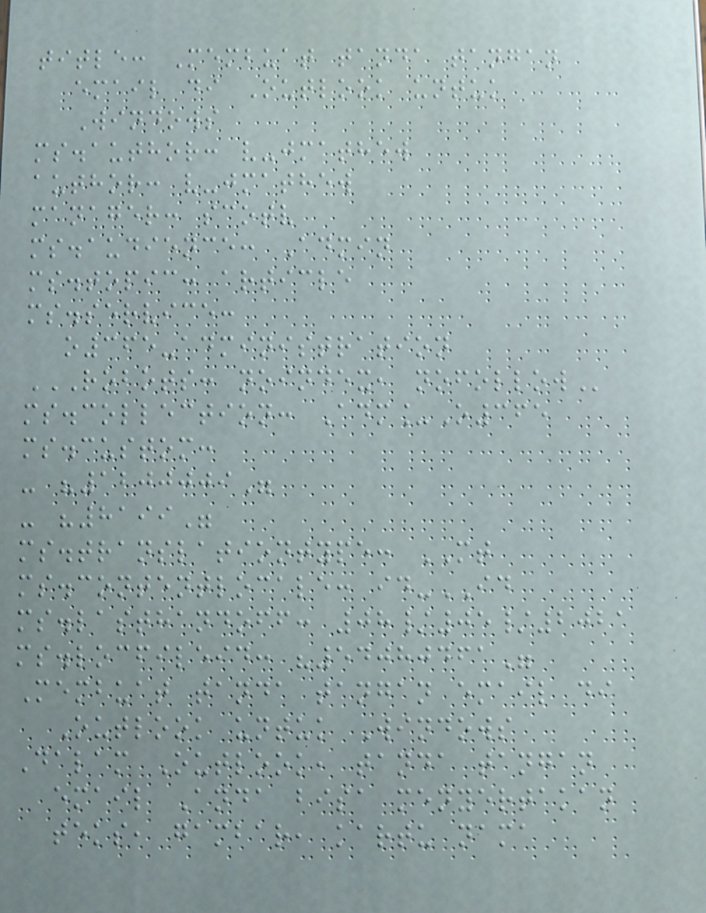title: Membuat tanda tangan
email di Outlook untuk
Windows
ms.author: v-jmathew
author: v-jmathew
manager: scotv
ms.audience: Admin
ms.topic: article
ms.service:
o365-administration
ROBOTS: NOINDEX, NOFOLLOW
ms.collection: Adm_O365
ms.custom:
- "1200009"
- "8199"
ms.translationtype: MT
ms.contentlocale: id-ID
ms.lasthandoff: 08/05/2021
ms.locfileid: "54080461"
Membuat tanda tangan email di
Outlook untuk Windows
Dalam Outlook, tanda tangan
email Anda bisa menyertakan
teks, gambar, kartu nama
